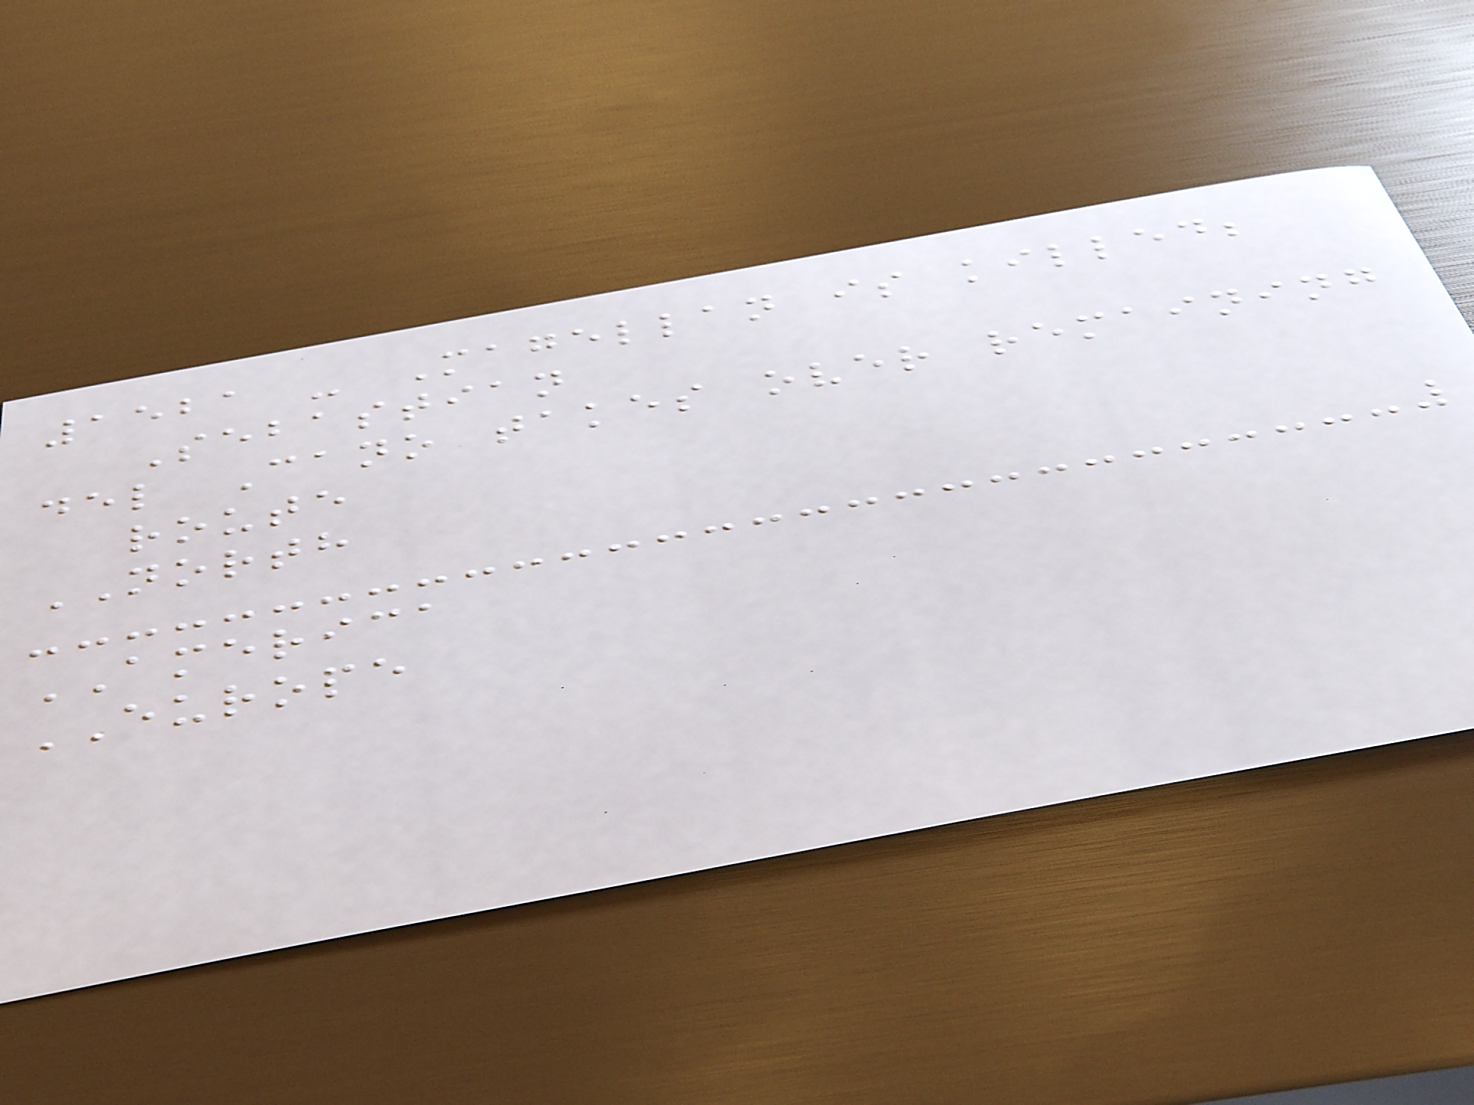1521 - Magellan is killed;
Sebastian
del Cano takes over remaining
route
NORTH
AMERICA
EUROPE
